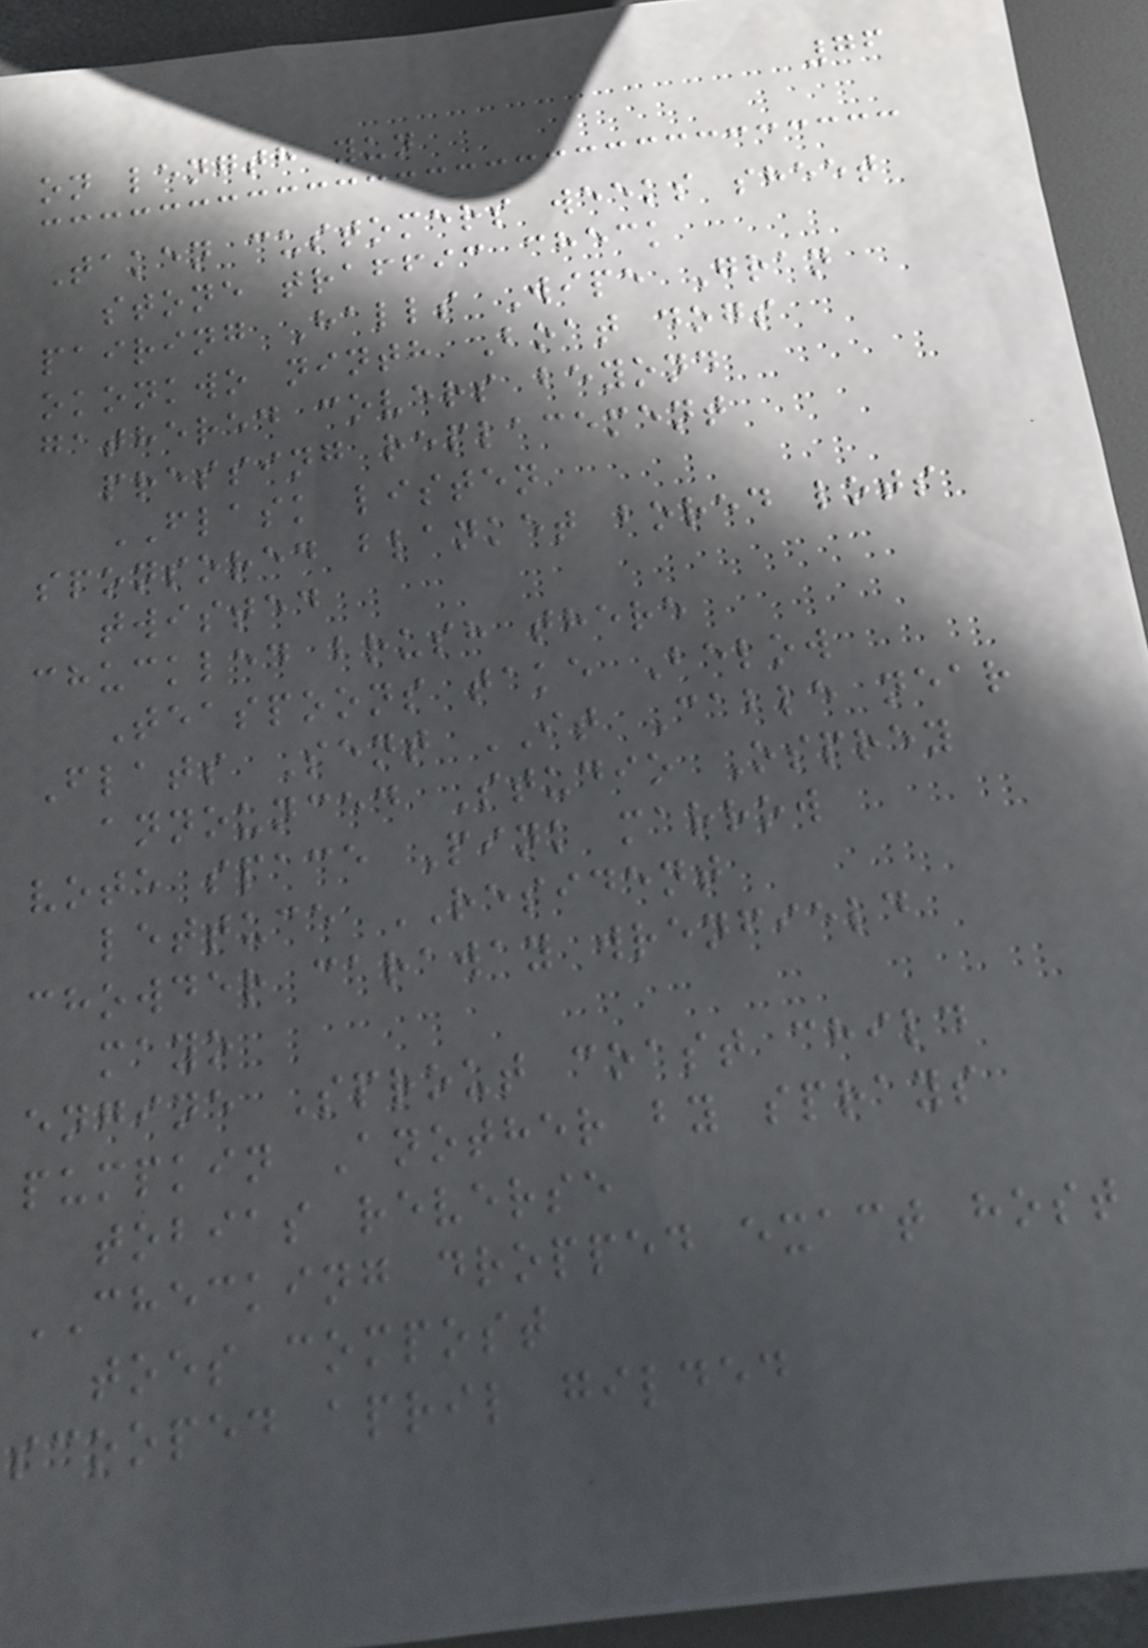76
on length yun
Taken customers weeks sheet
stone traffic check
pairing Halls Wipe Gran
okonkwo ninth Boat dogs
gathered covers beyond
pressing replacement
FLASK listen
sponsored blanket bored lots
twisted
chuckled brush there
Teaspoons take Below
Flats Sent IT Cable near
announced Studio Osprey
vote space Pink marrow
lettuce RESIDENT
chowder caraway wrenfield
mayo
engine Sprout coast child
pumpkin Another by sprays
tobias reverse
CHECKING dropped exact host
toes compost
scooped april gilded
